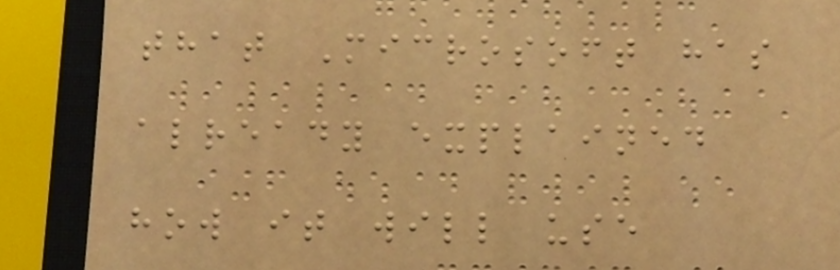that Microsoft has
already explained
how it will use
